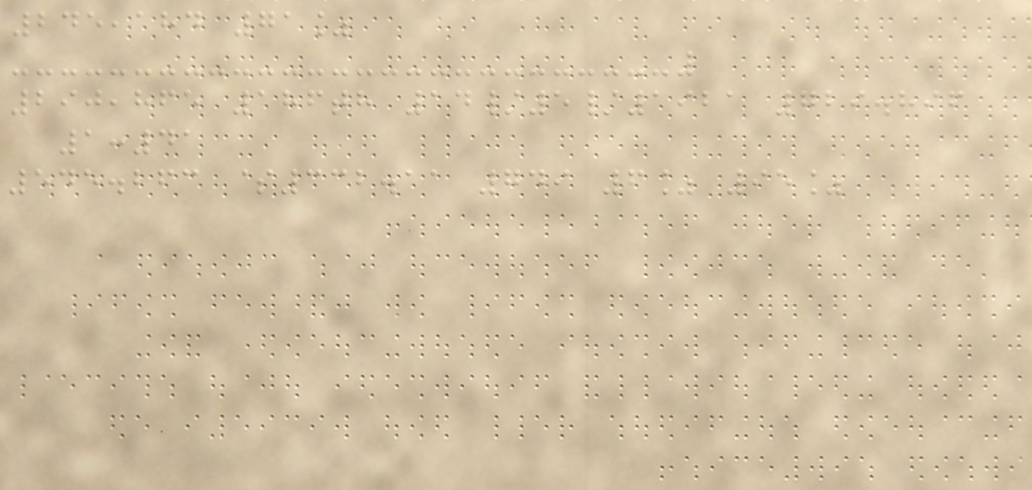245,184 71%
290,865 186th 14/5/1921 729.896
1:41
545.263 $332.11 749 6% 95%
